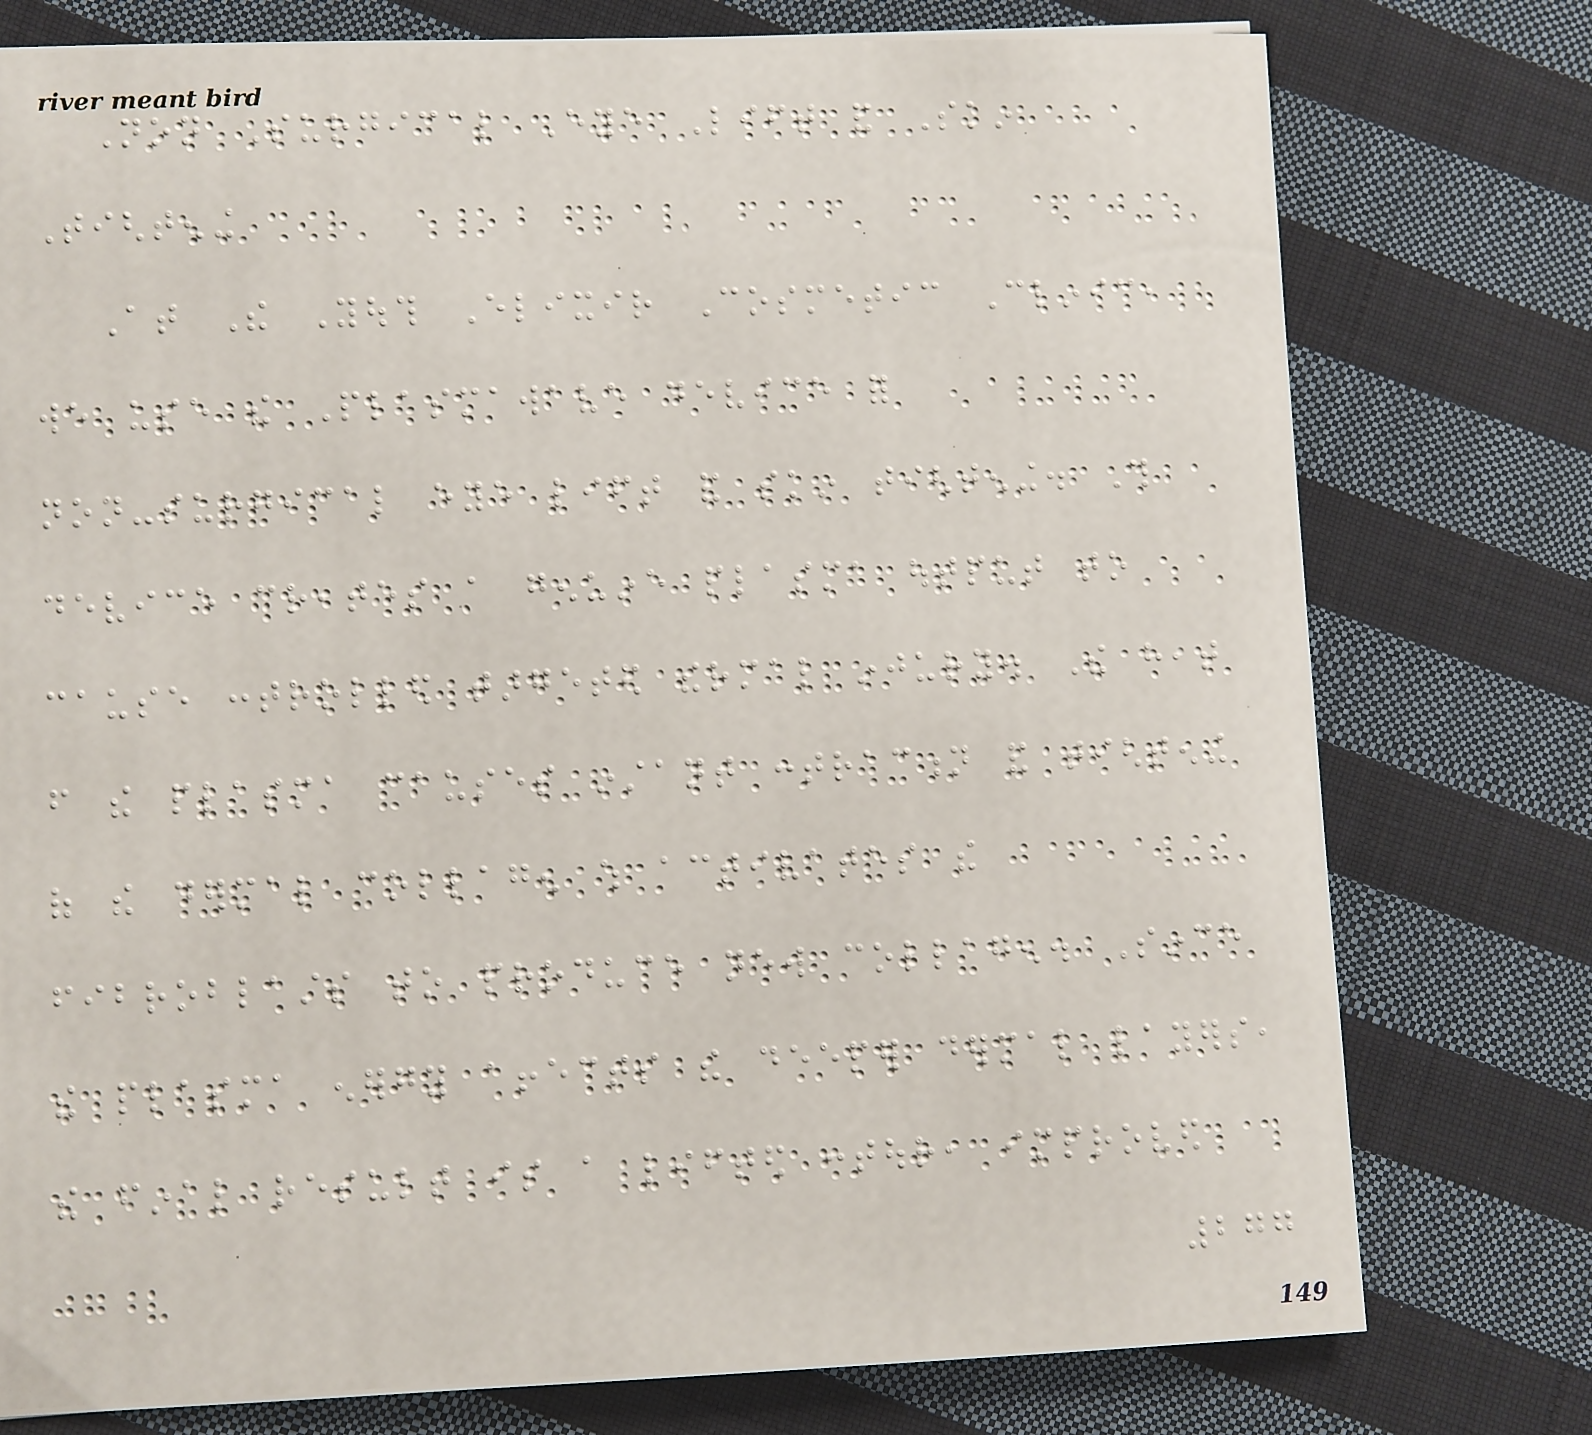Non Surgical Eye Lift and Skin
Tightening
At The Youth Elixir Cosmetic Clinic,
we use the Plasmawave device for
non-surgical eye lift and skin tightening. This
device creates a genuine plasma output to
cause controlled targeted thermal injury. The heat
from the plasma causes instant contraction and tightening
of the dermal collagen which activates the
fibroblasts to produce new collagen. Since
the plasma energy affects the deeper dermal layers,
the final result is a lifted contour, improved
277
